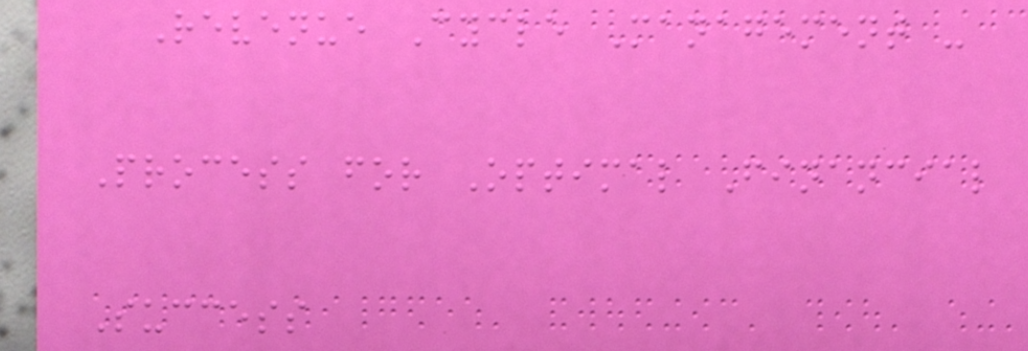Revenue Cycle Management -
Process for Optimal Financial
Success
